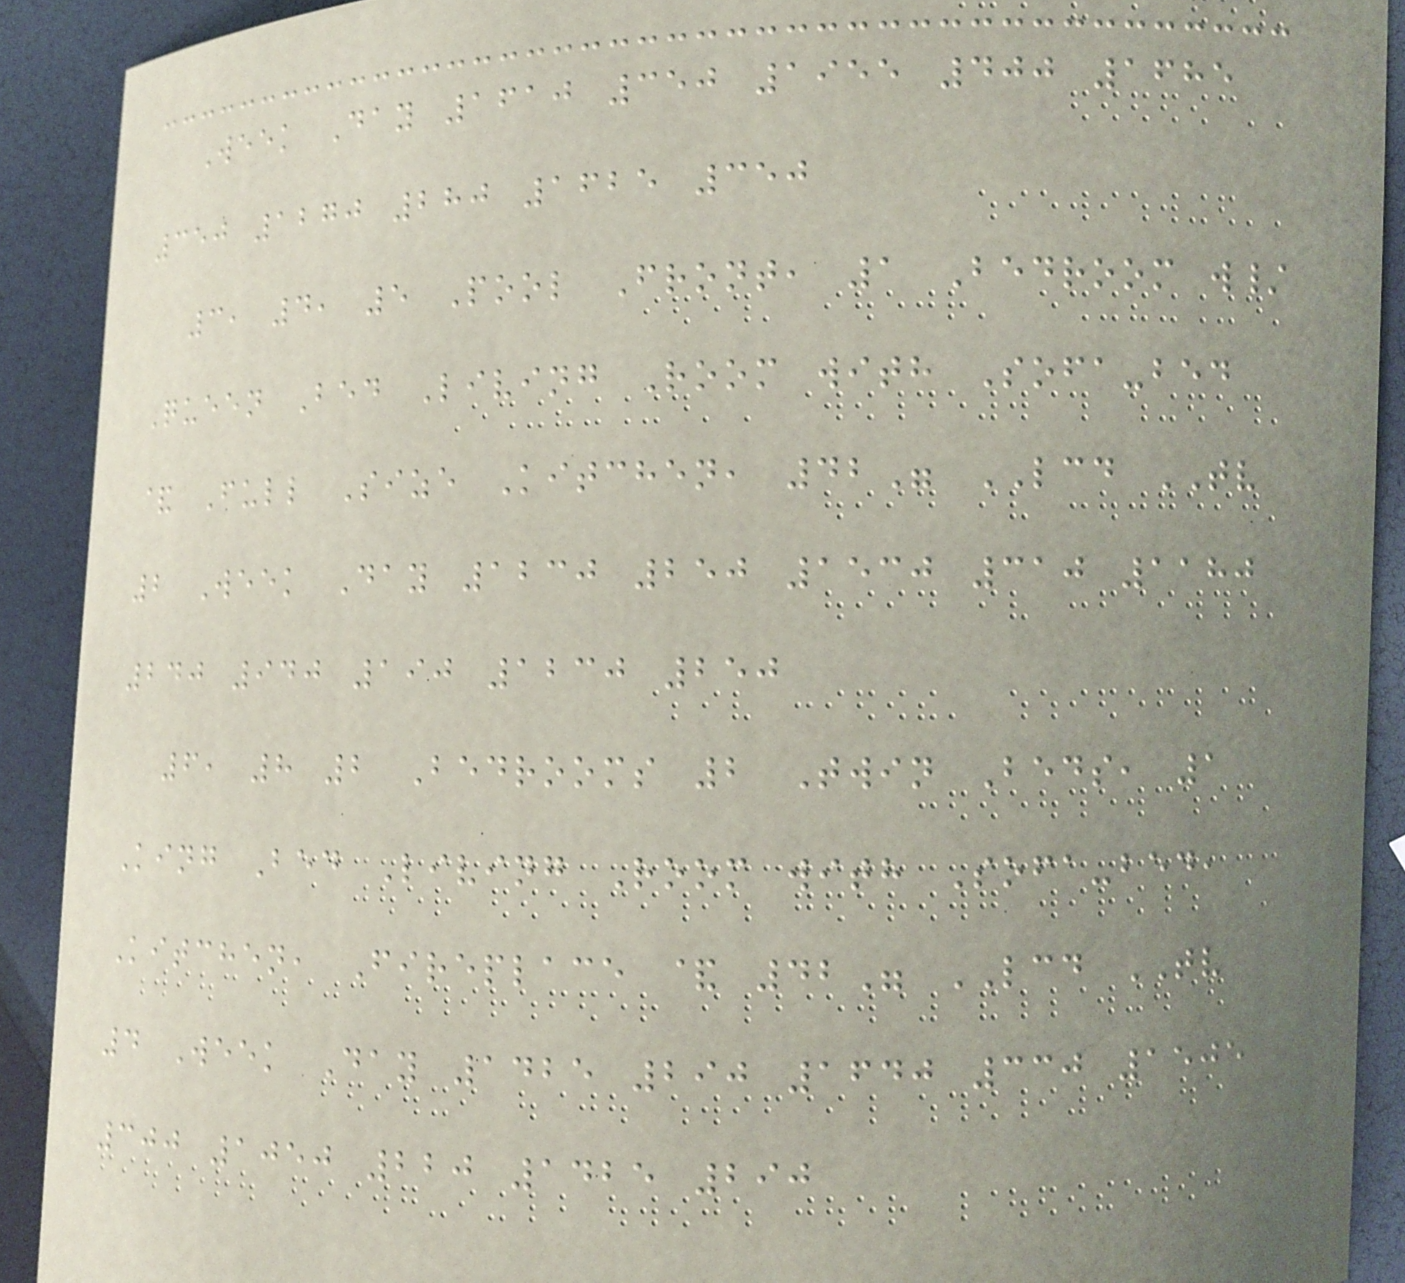Week Day 1610 350 1955 400 1685
350 1270 280 1625 350
3, 4, 5 Pool Front, 1 Bedroom w/
Queen Bed Living Room with Sofa-bed
& Full Size Kitchen, 42" LCD TV
2 Week Day 1230 250 1530 310 1180
240 940 190 1230 250
6, 8 2 Bedrooms 2 Twin Beds, 1
King Bed Living Room with Sofa-bed,
Kitchen, Fireplace & 42" LCD TV
4 Week Day 1425 290 1640 330 1505
300 1050 220 1425 290
